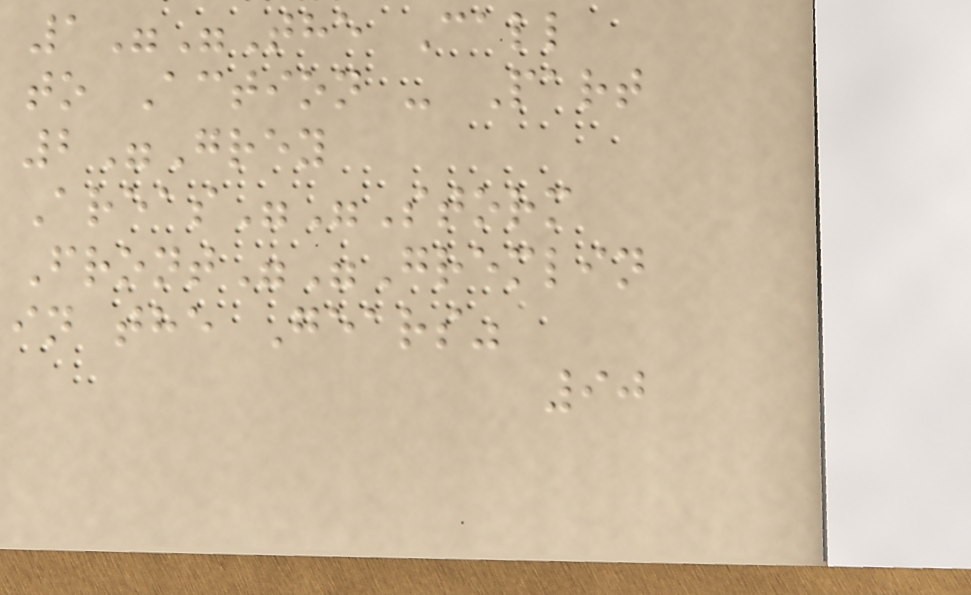1""The Call
to Action - Part
2"Grey
Areas""Storm
Front""Gremlin
in the Gears"
90
